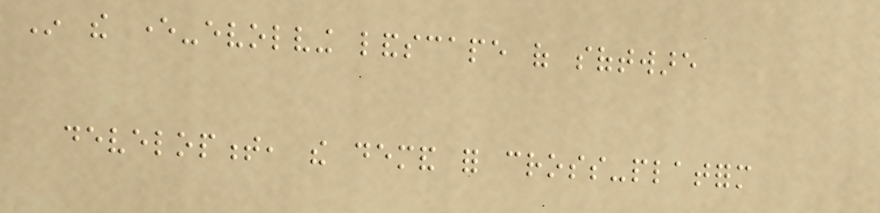In the ever-evolving landscape of software
development, the demand for cross-platform
